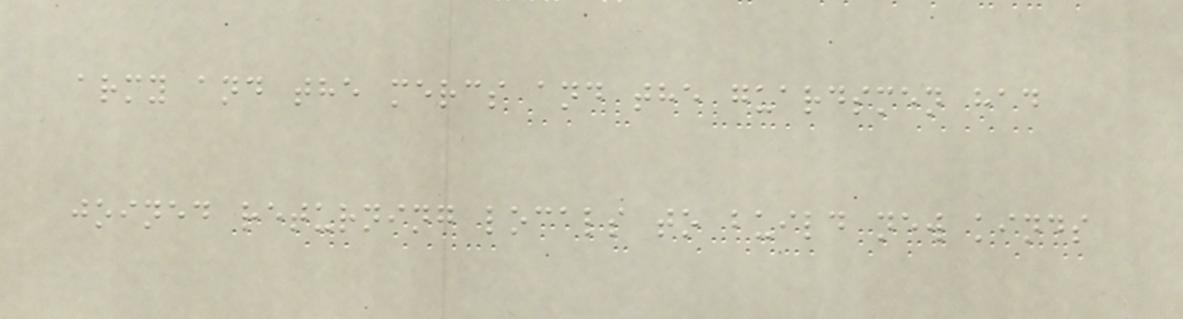army and the mercs and the guardsmen had
joined returning locals to build new kinds
